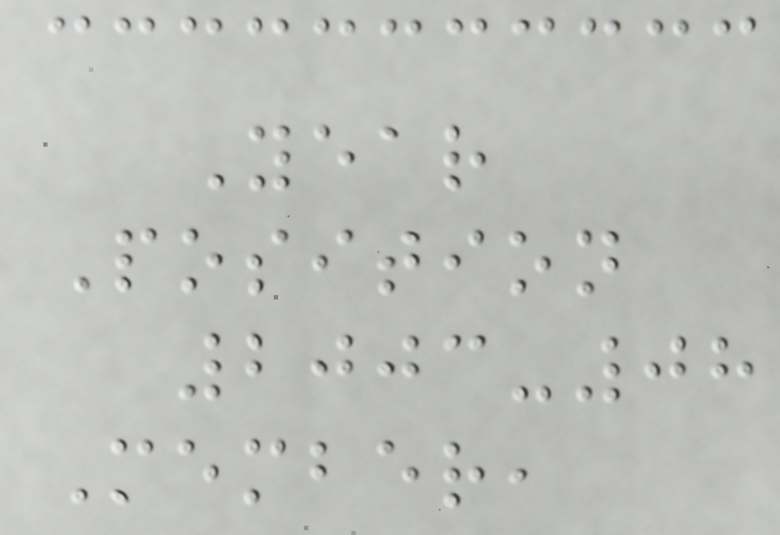Year
Position
2003-08
Member,
